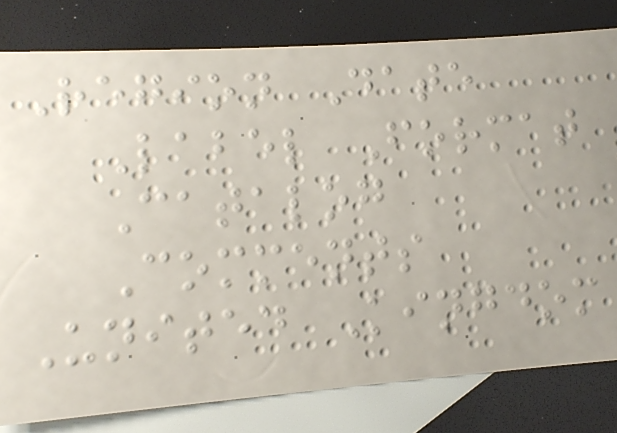Region Date
Label Format
Catalog
Comments
United Kingdom
